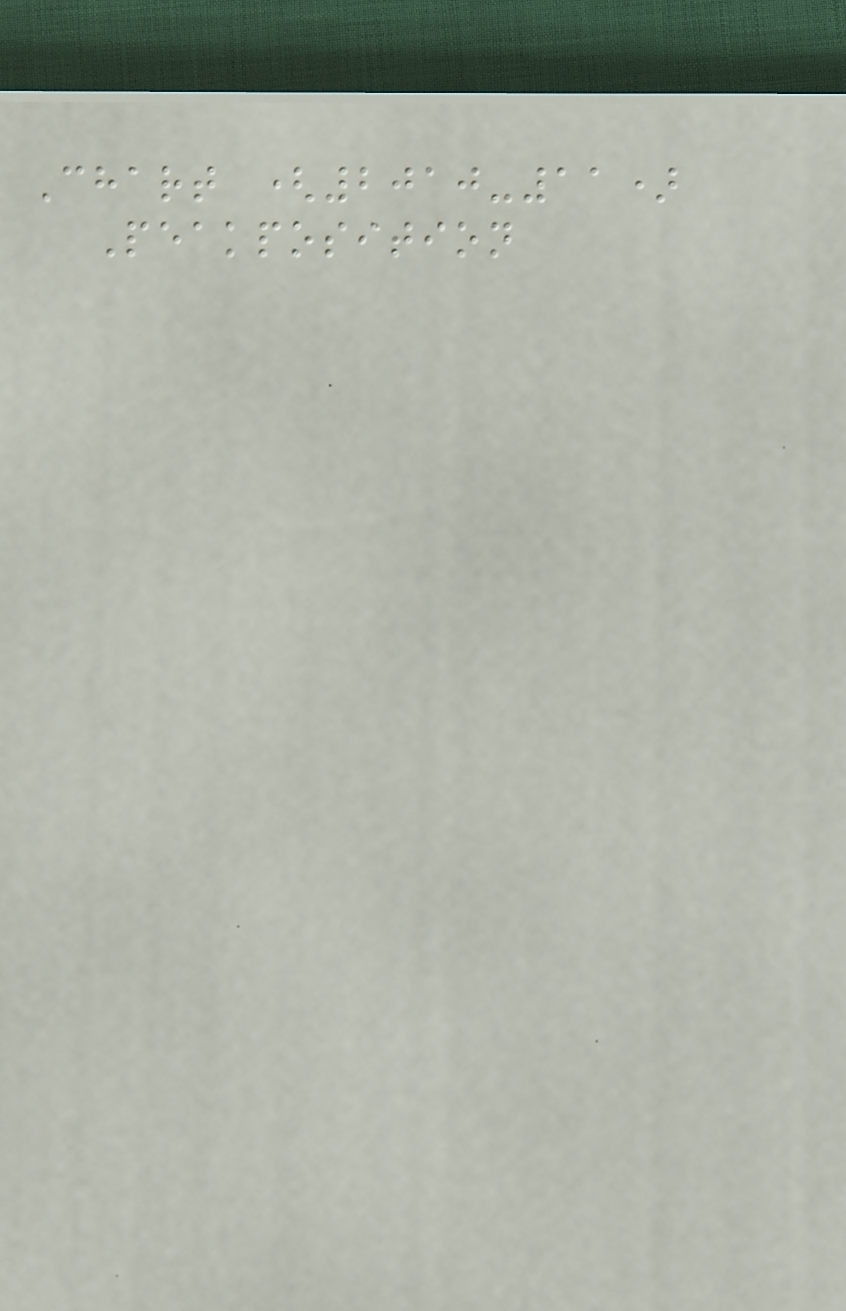Chart (2010-11)
Peakposition
